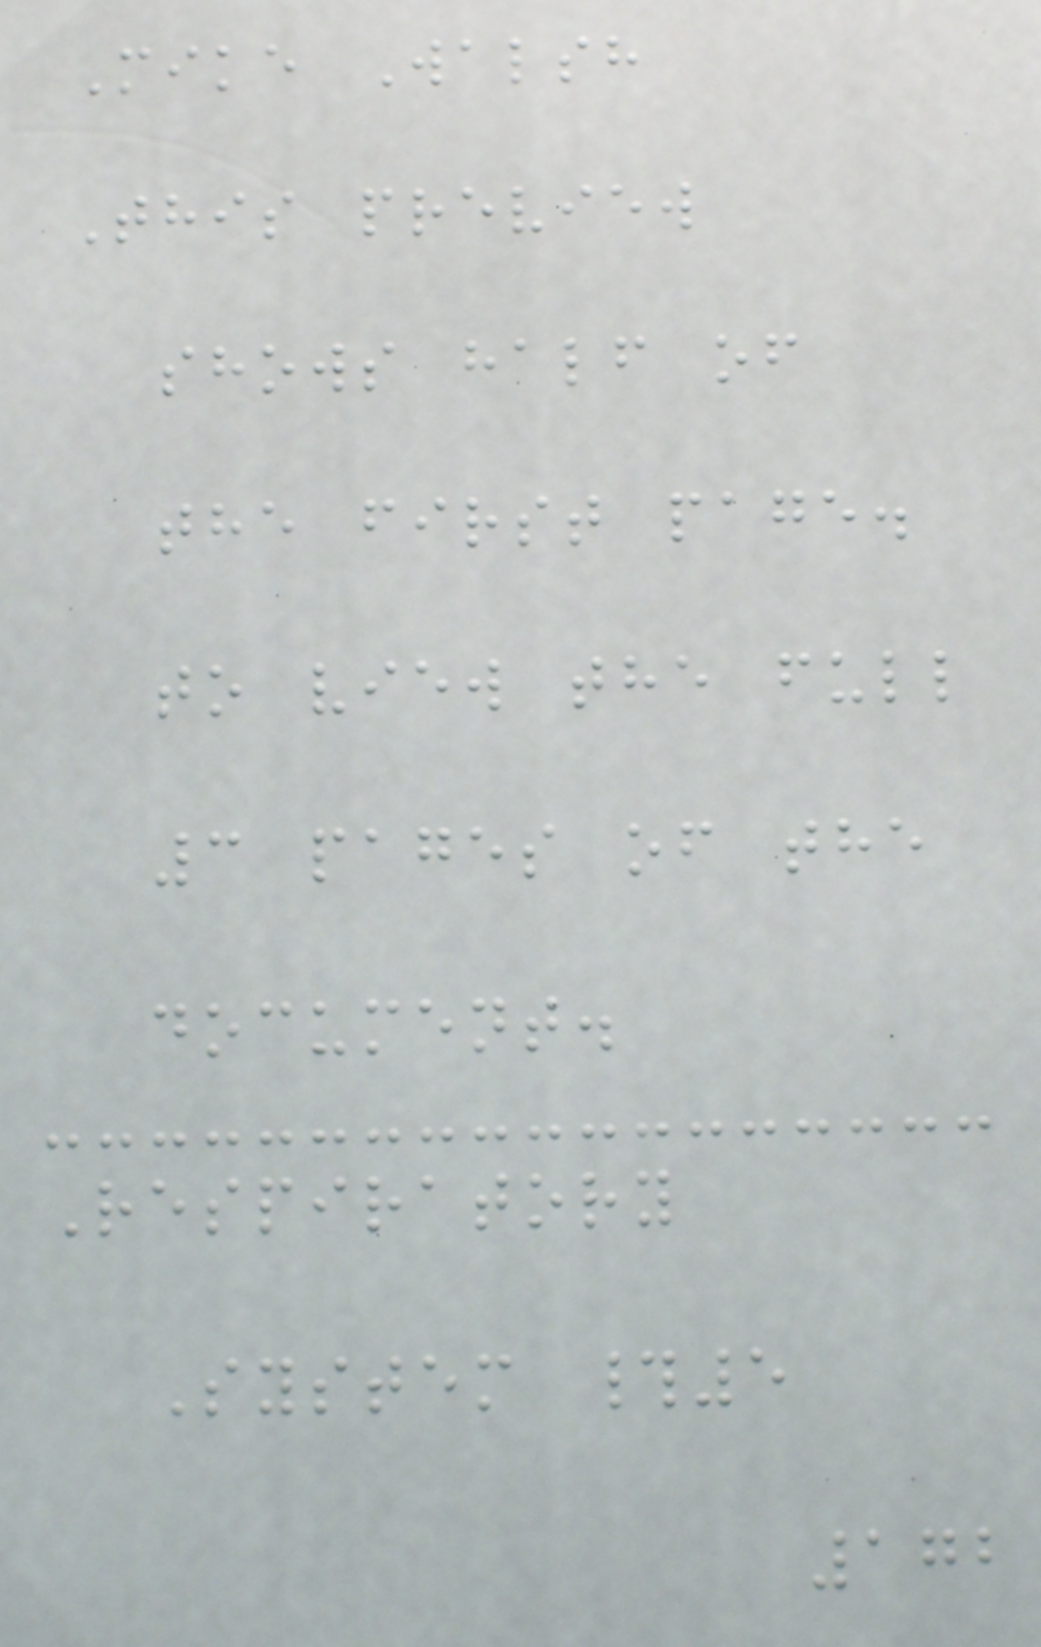Mike Walsh
This preview
shows half of
the first page.
to view the full
3 pages of the
document.
Respiratory
System #5
172
